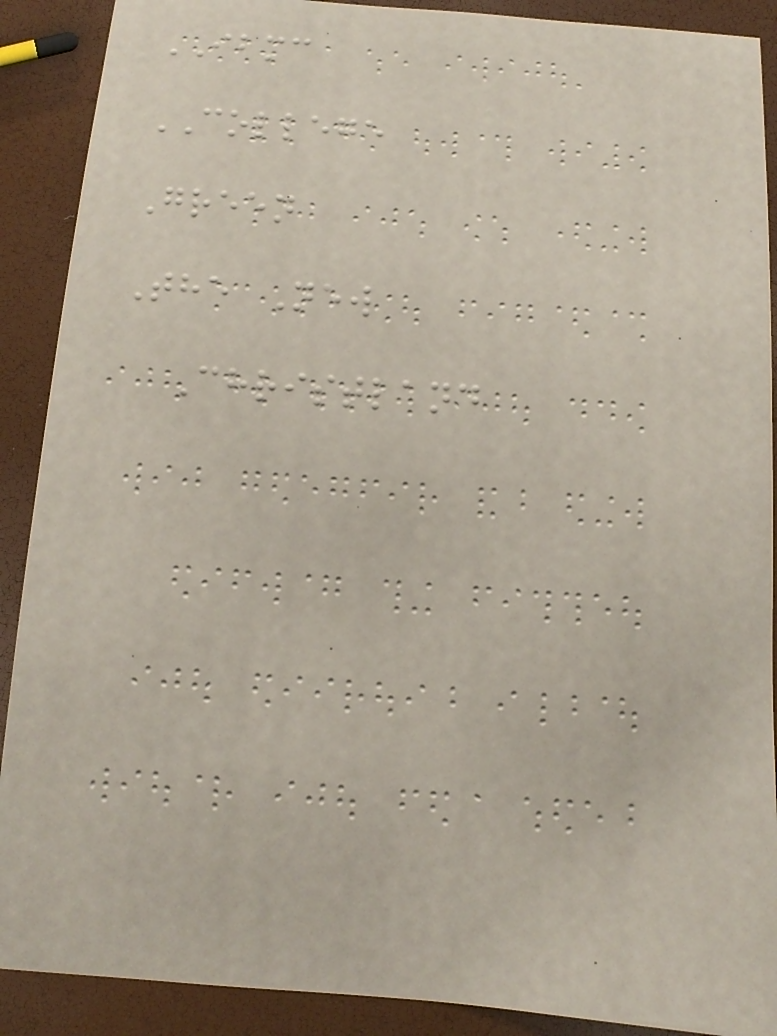IBMC
COLLEGE
Green
The New
Christland
